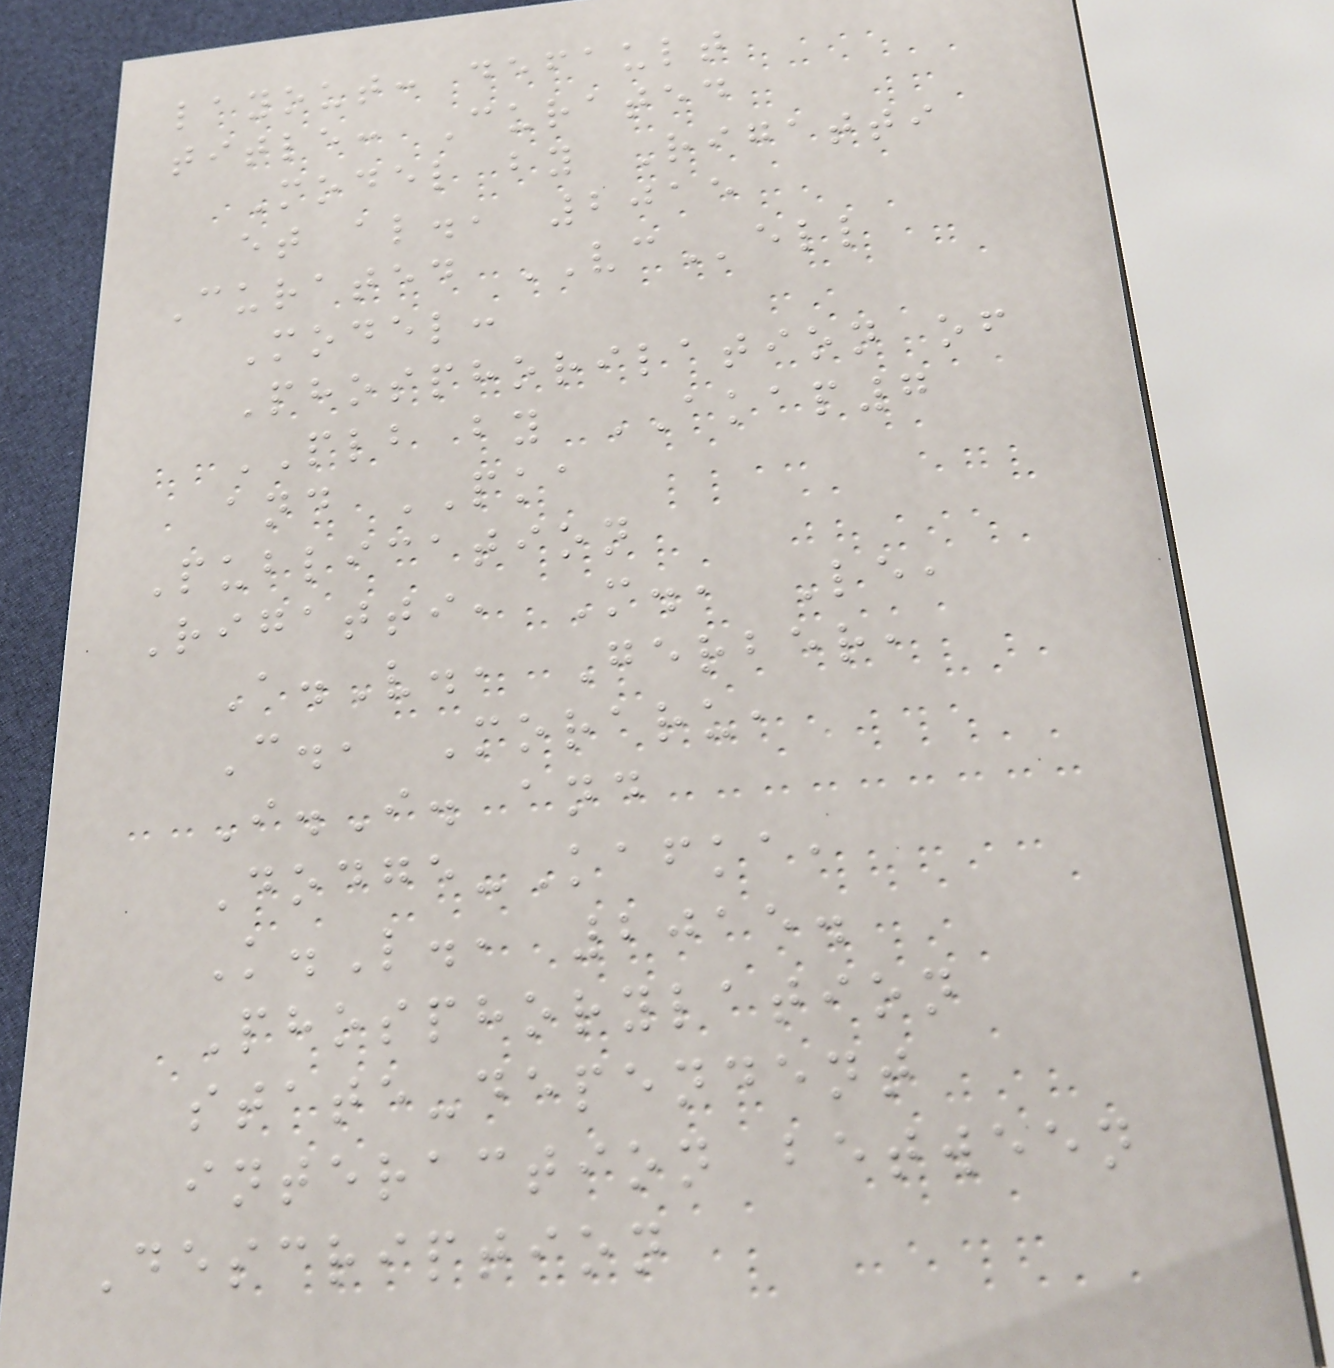layout: default
title: Curated
Model by Rigatti
et al., 2015
Curated VCell
Model:
Phosphorilation of
PLB by AKAP7
and PKA
Publication
Rigatti, M., Le,
A.V., Gerber,
C., Moraru,
I.I. and
Dodge-Kafka,
K.L., 2015.
Phosphorylation
state-dependent
interaction between
Description
